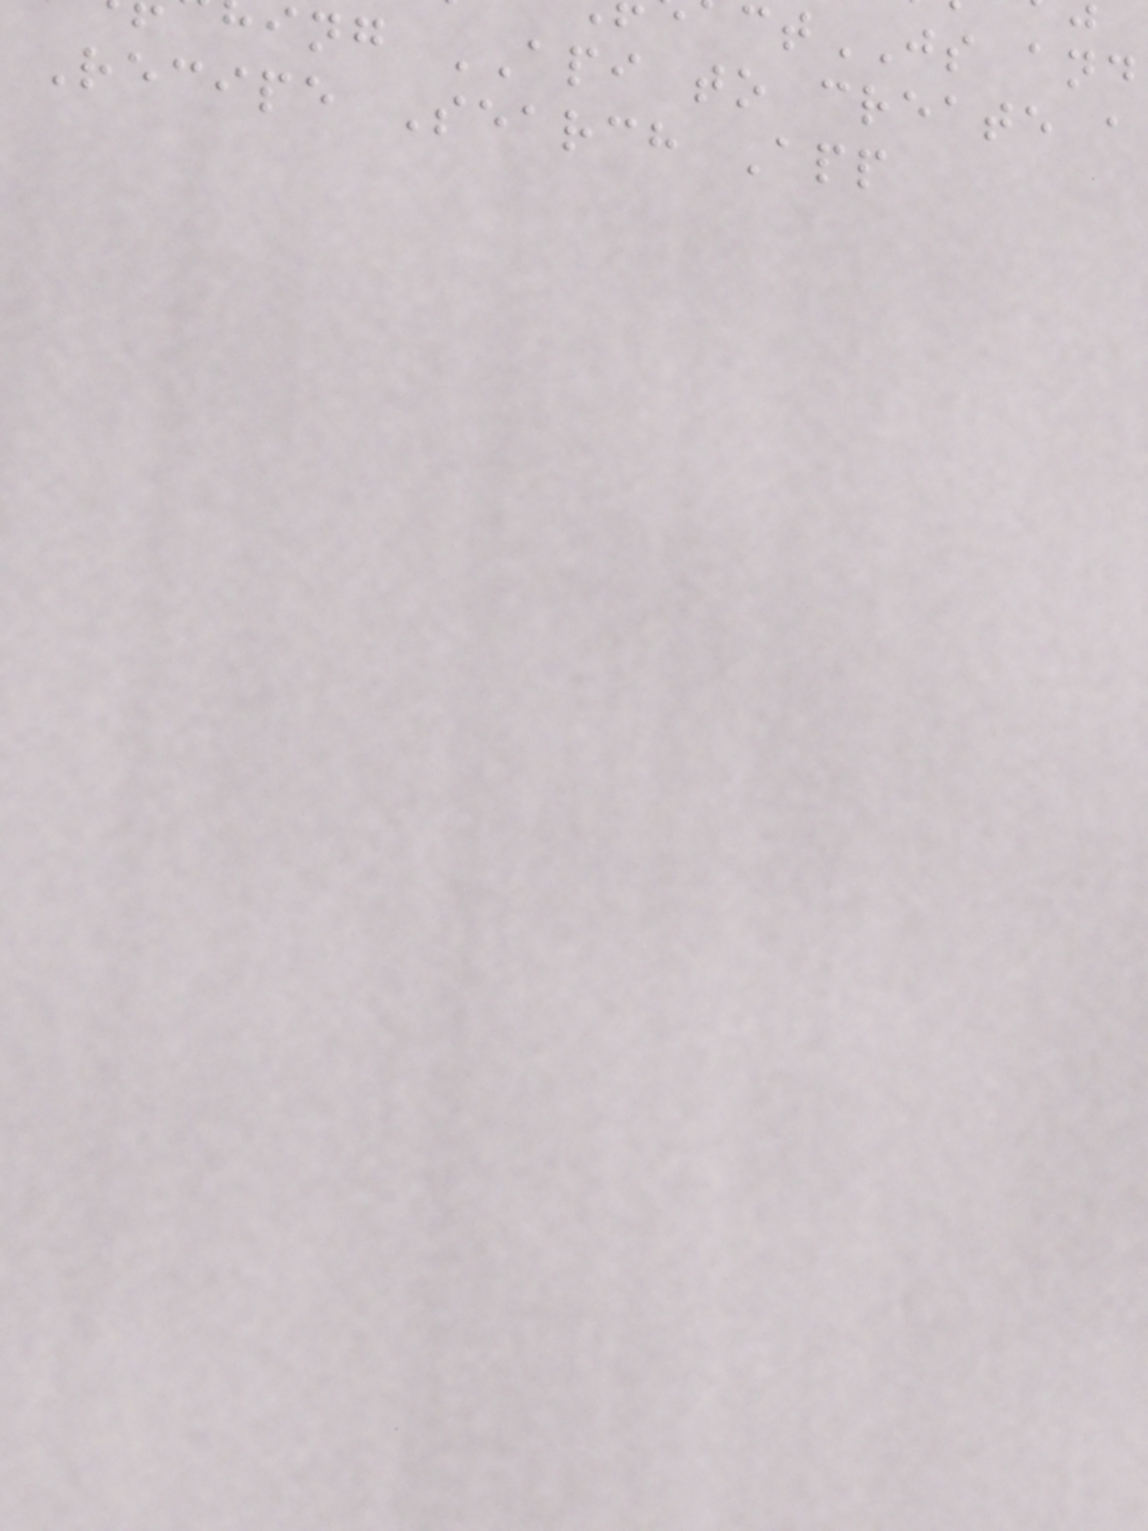ctJS and
ing API to create a
Recipe Search App
